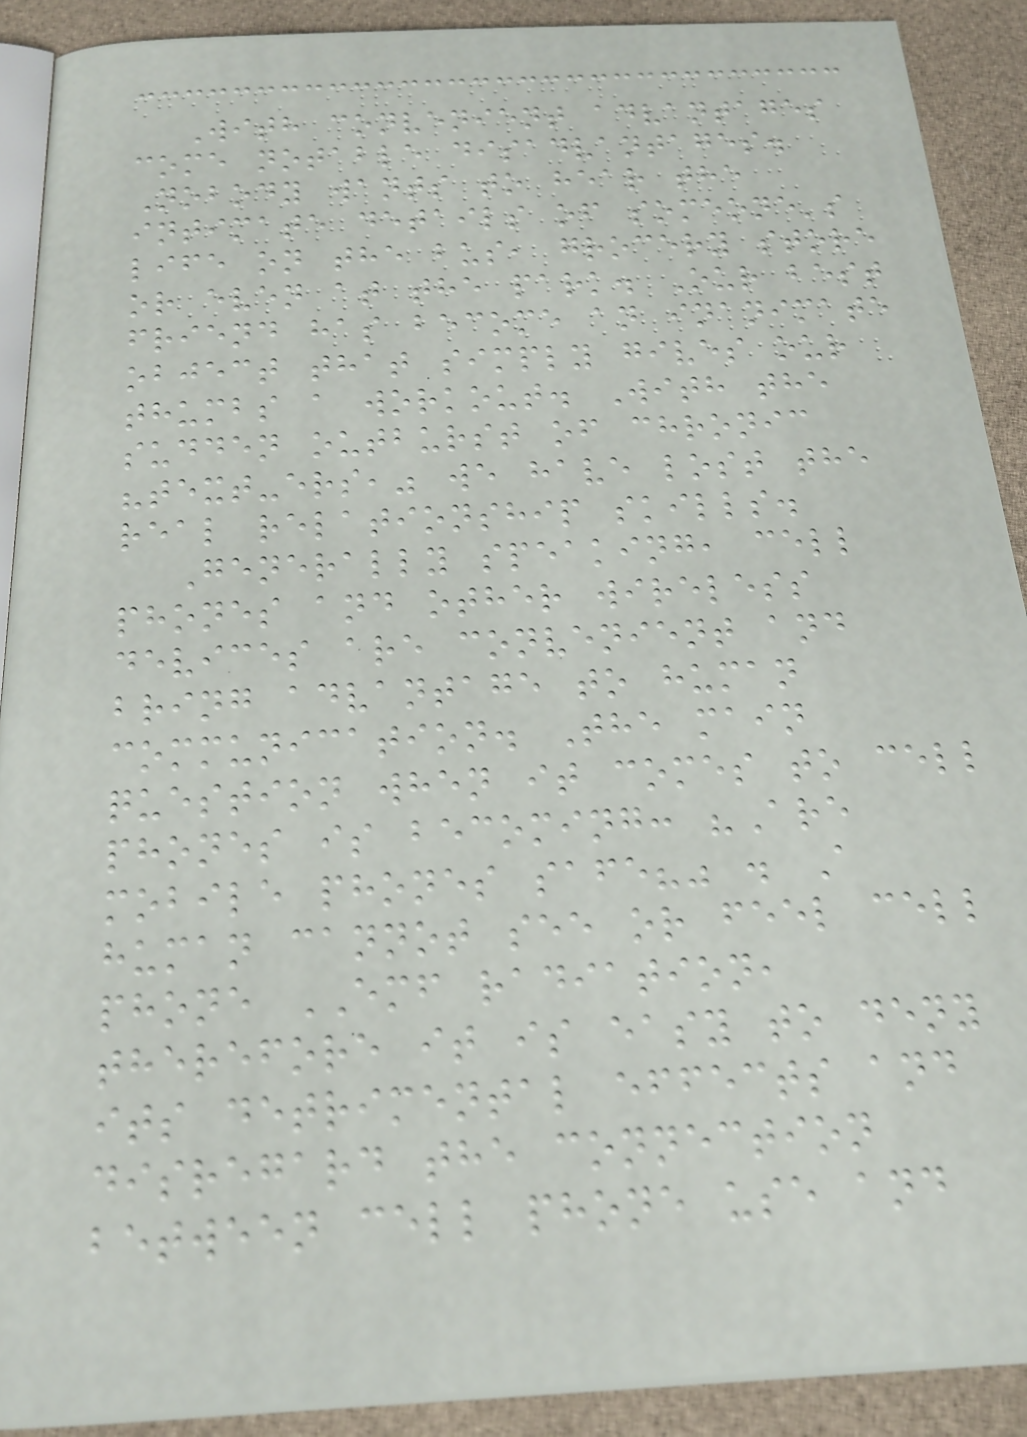With convenient advantages
come notable disadvantages.
Nobody wants to hear the
intimate details of someone's
life on the bus, grocery store
or even at the park. Our best
friend has become an inanimate
object that simply gives our
thumbs a workout. With the
sudden outburst of chronic
"text-ers," we have lost the
real relationship skills.
Generally speaking, cell
phones and other wireless
devices are convenient and
bring advantage to human
communication. The main
question when it comes to cell
phones is becoming: "Are
mobile phones safe?" . A
human cannot see or feel cell
phone EMF radiation,
therefore it is easy to deny
its detrimental effects and
disregard the connection
between cell phone use and
